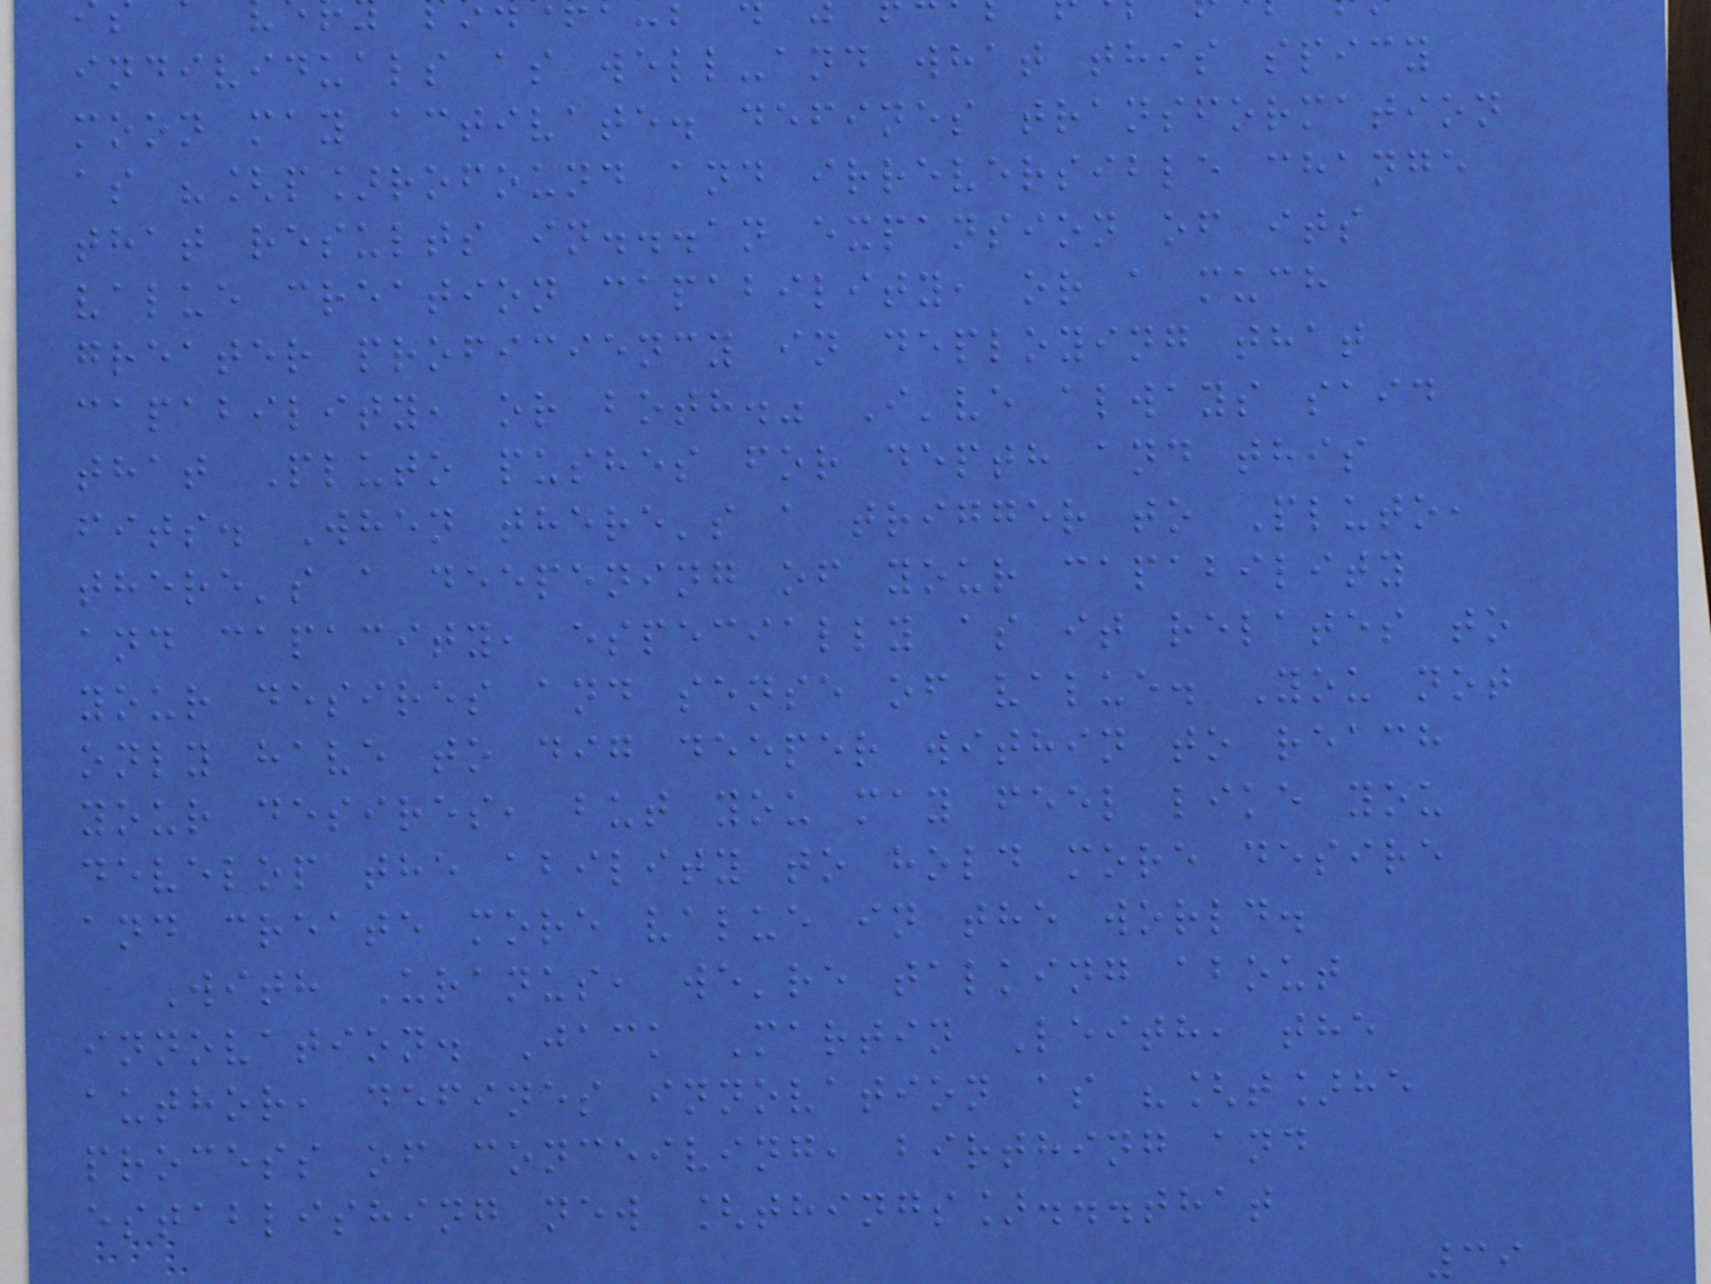individuals as well-and what this spicy
moon may activate. defines transformation
as "[p]rofound and irreversible change
that results in...an expansion of its
value creation capability, or a much
greater proficiency in deploying that
capability, or both." I've always said
that Pluto pushes for depth and this
fits. When there's a trigger to Pluto,
there's a deepening of your capability
and capacity, especially as it relates to
your desires and sense of value. You not
only have to dig deeper within to reach
your desires, but you may feel like you
develop the ability to hold more desire
and create more value in the world.
With Uranus, we're talking about
innovation. Jack Martin Leith, the
author, defines innovation as "[t]he
process of conceiving, birthing and
establishing new [things]...that
39
